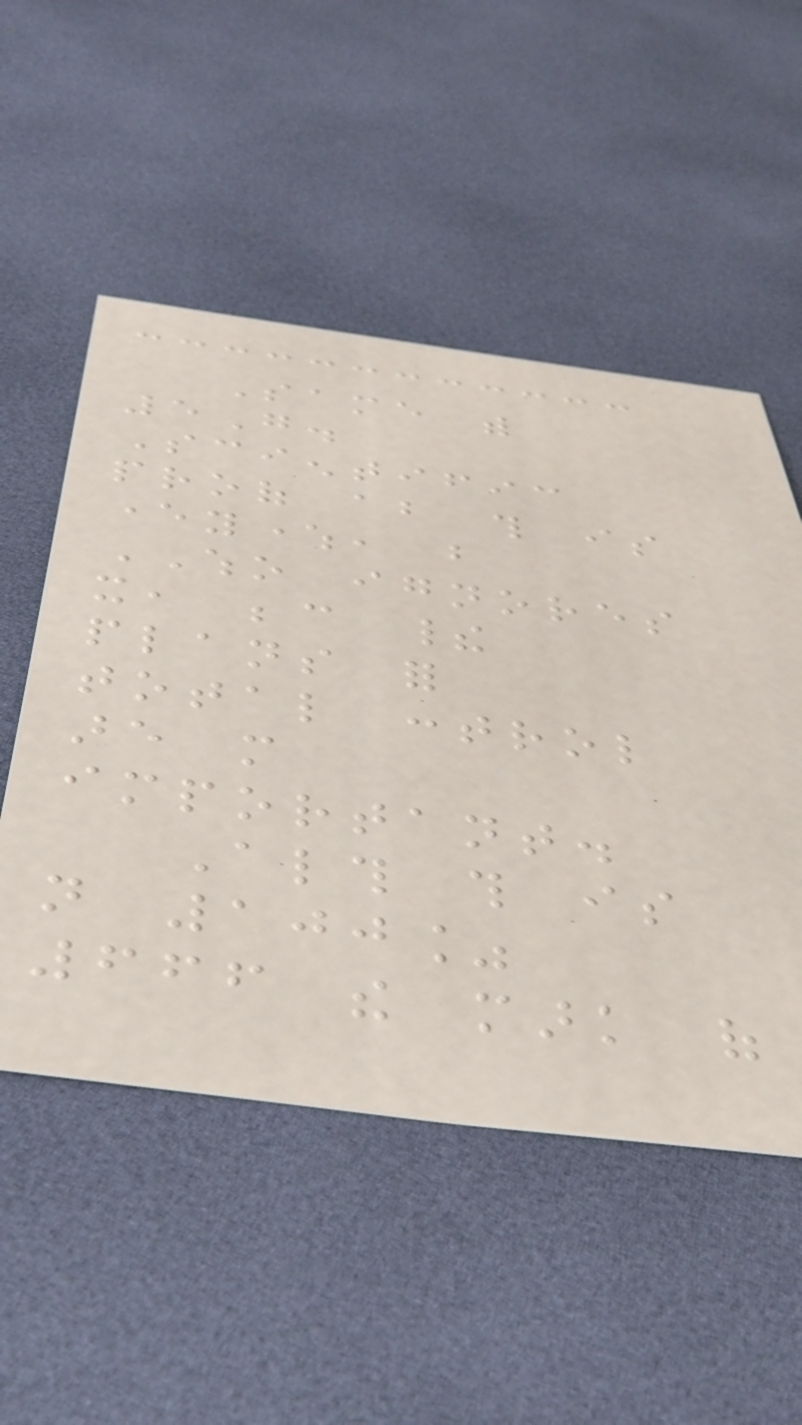Same with
5G.
Scientific
proof about this is
everywhere, but
WHO ignores
it, because their
plans for
total control
are more
important.
Although this is
not 100%
666 the mark of
